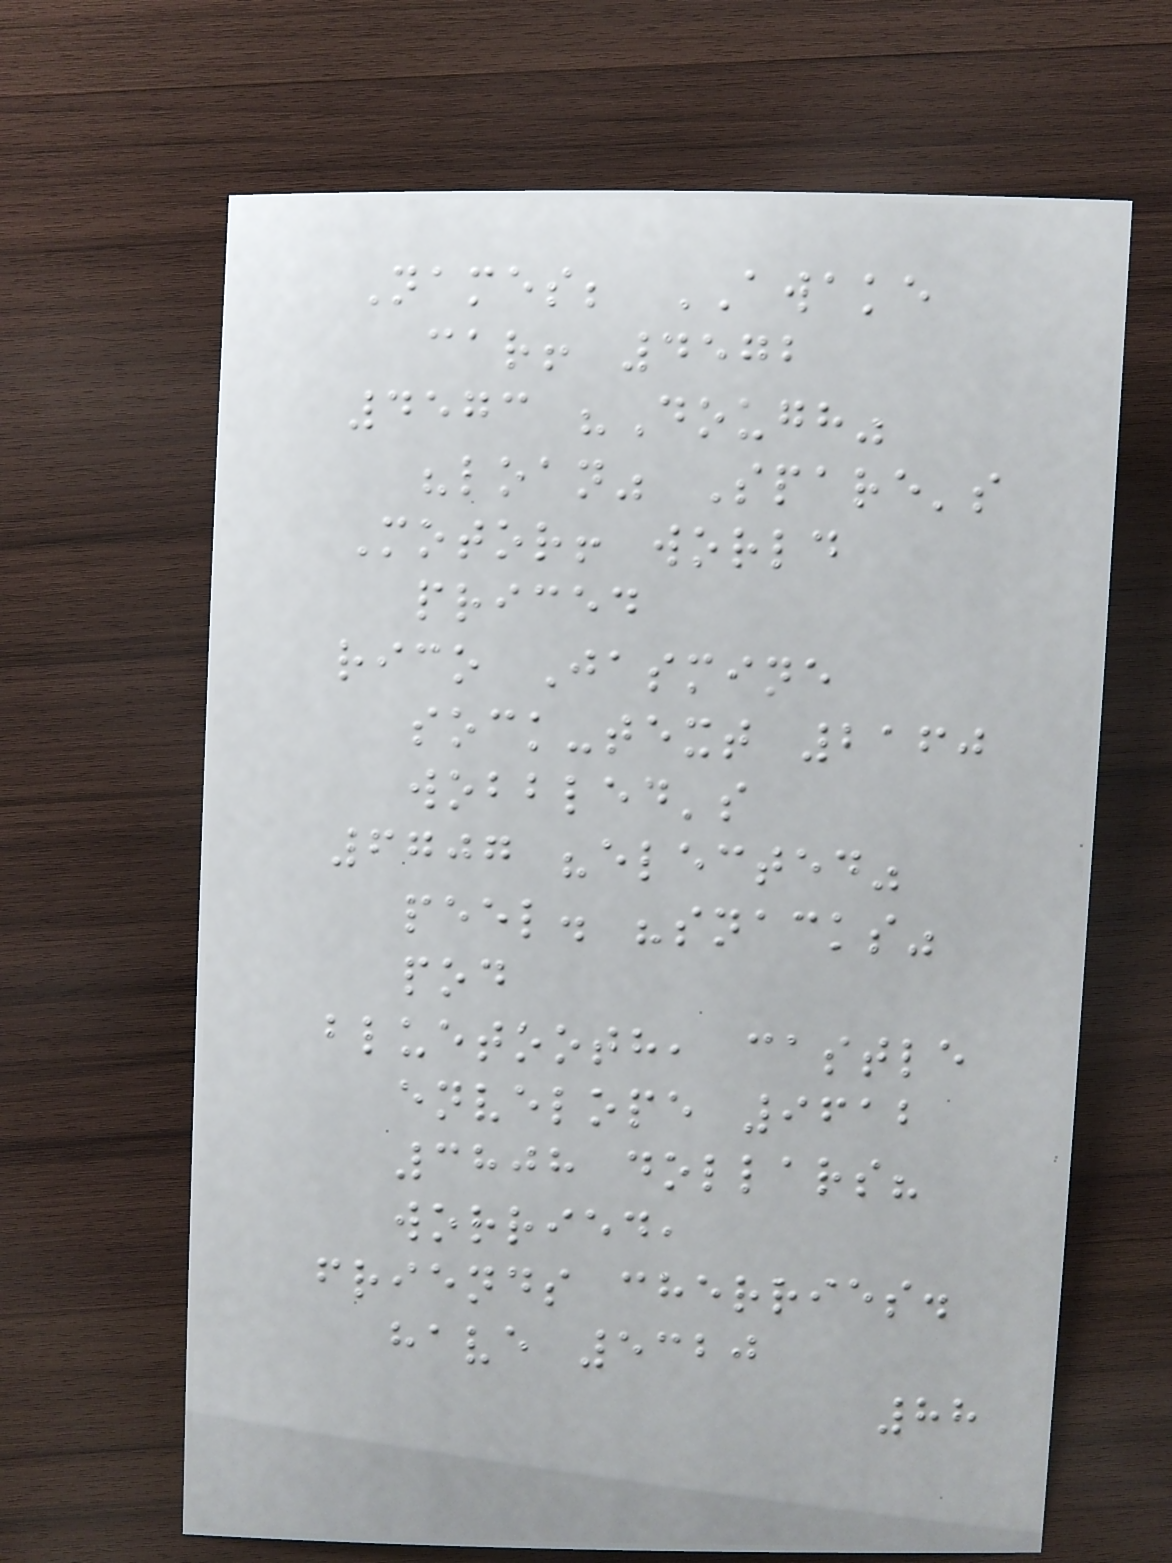Names; AWAKE
car! 4572
4573 "Dough"
"loan" Spare's
Motor! world
priced
rico Jasmine
sock-text 2160
wobbled's
6707 "elected"
peel. "snacks"
pod
bluetooth, castle
envelope 9612
3808 dollars?
worried,
friends cherries.
have 5320
88
